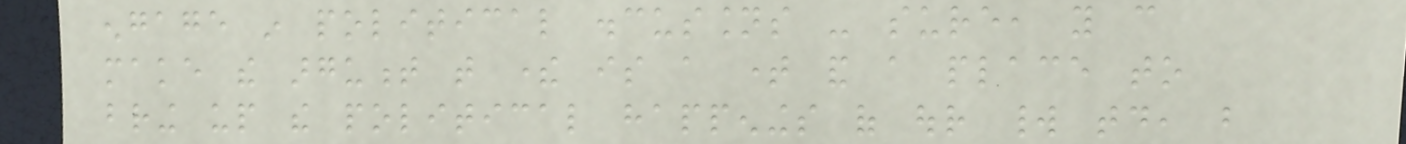engage in political discussions - sure, you can
make the argument that there is a time and a place to
bring up the political happenings of our world today, but
